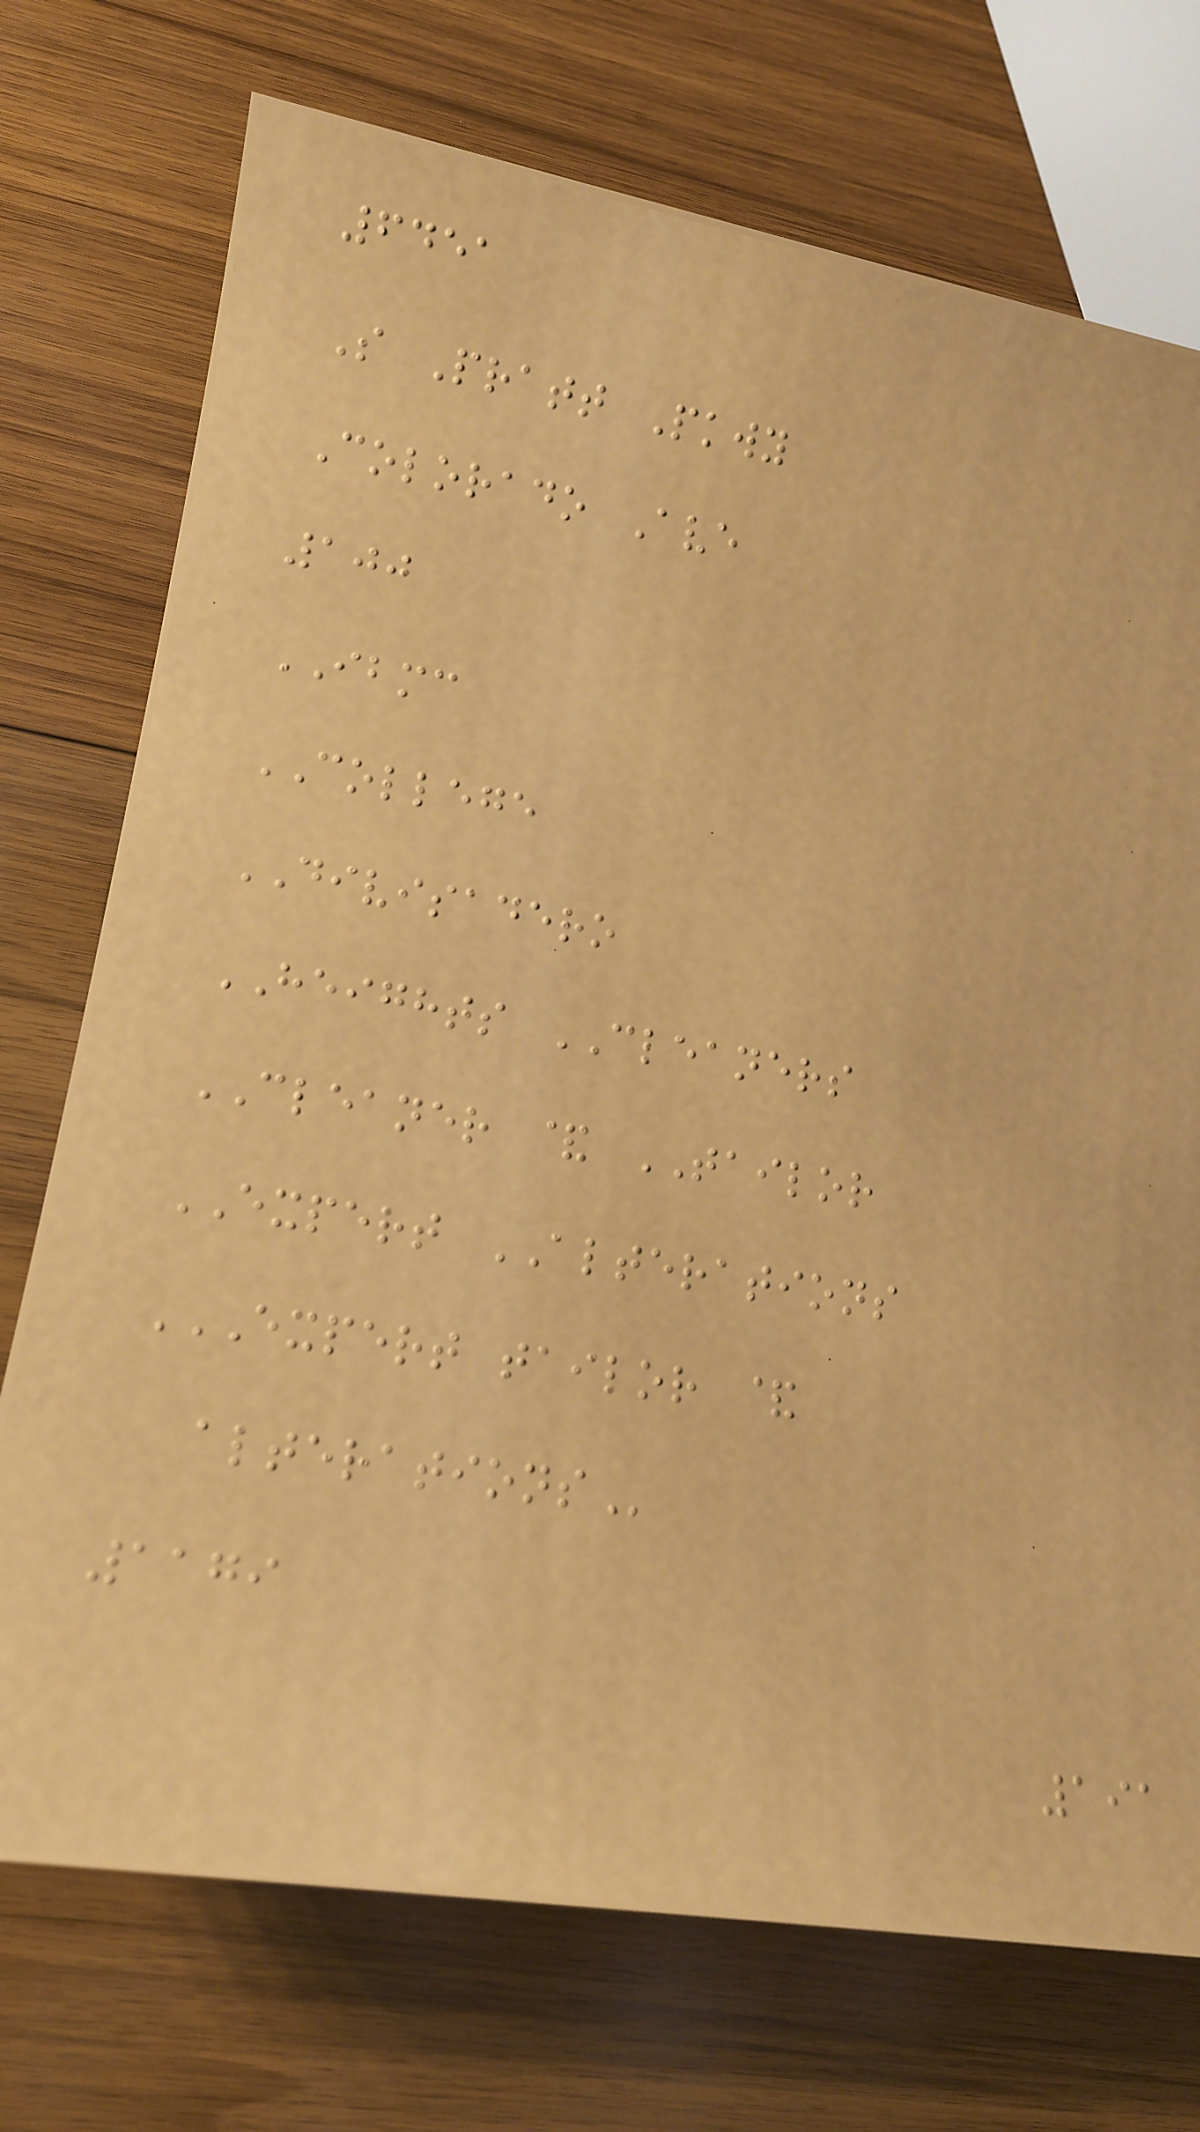6451
S Pratt Pkwy
Colorado Ave
100
IBMC
COLLEGE
DIVISADERO
HEIGHTS CLEANERS
CLEANER & TAILOR
EXPERT ALTERATIONS
EXPERT TAILOR &
ALTERATIONS
1179
191
